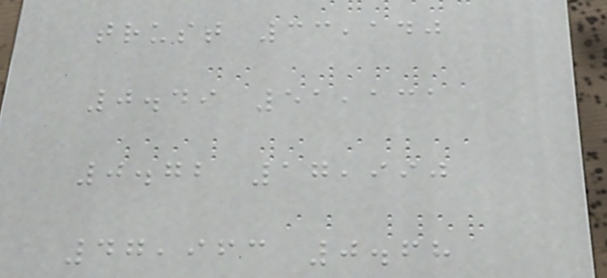trust 33,140
0.49 51,131
0.72 17,990
47,963 0.68
